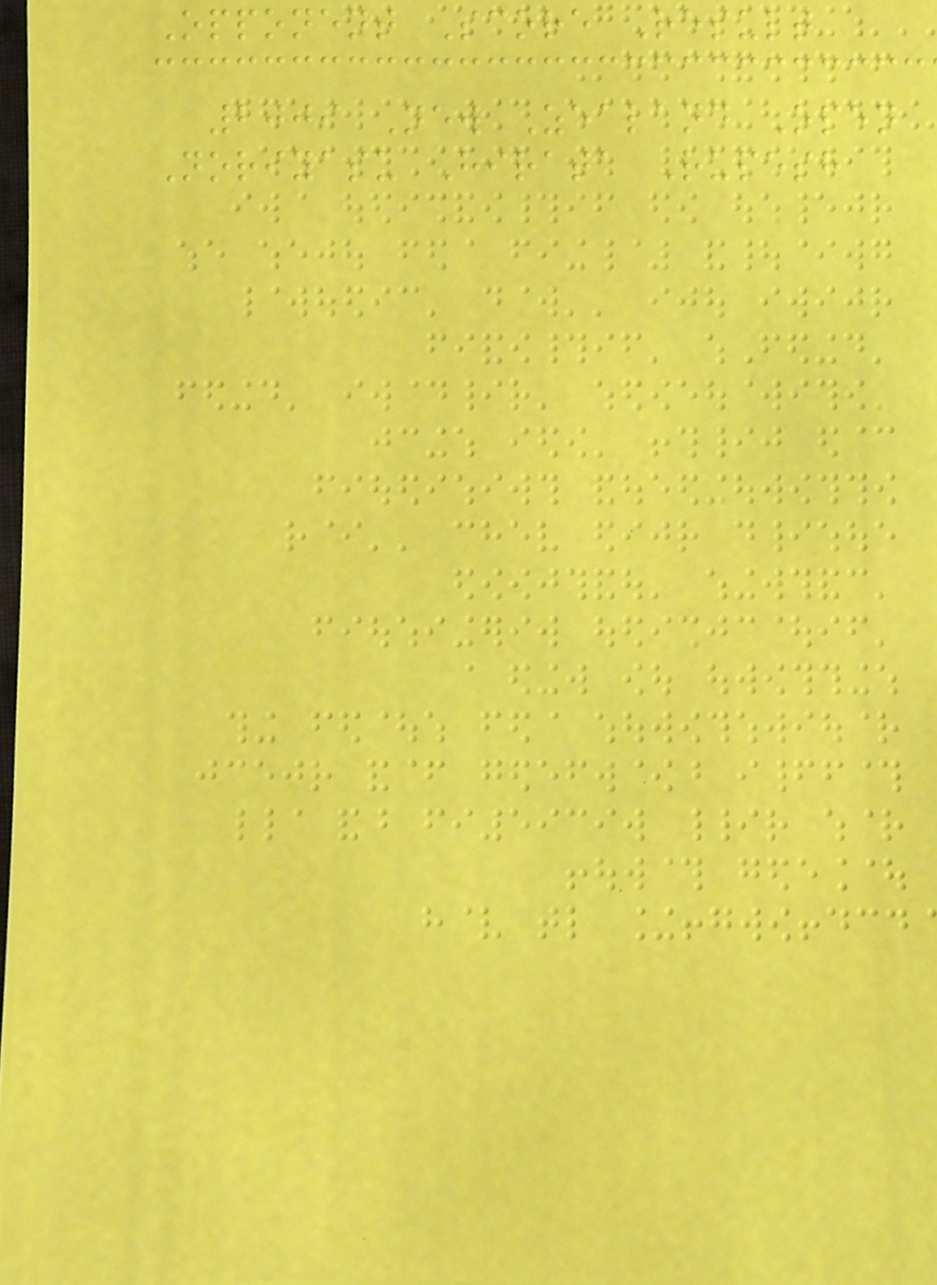Opponent Score Result
2009 New Zealand Open
Noriyasu Hirata Rupesh
